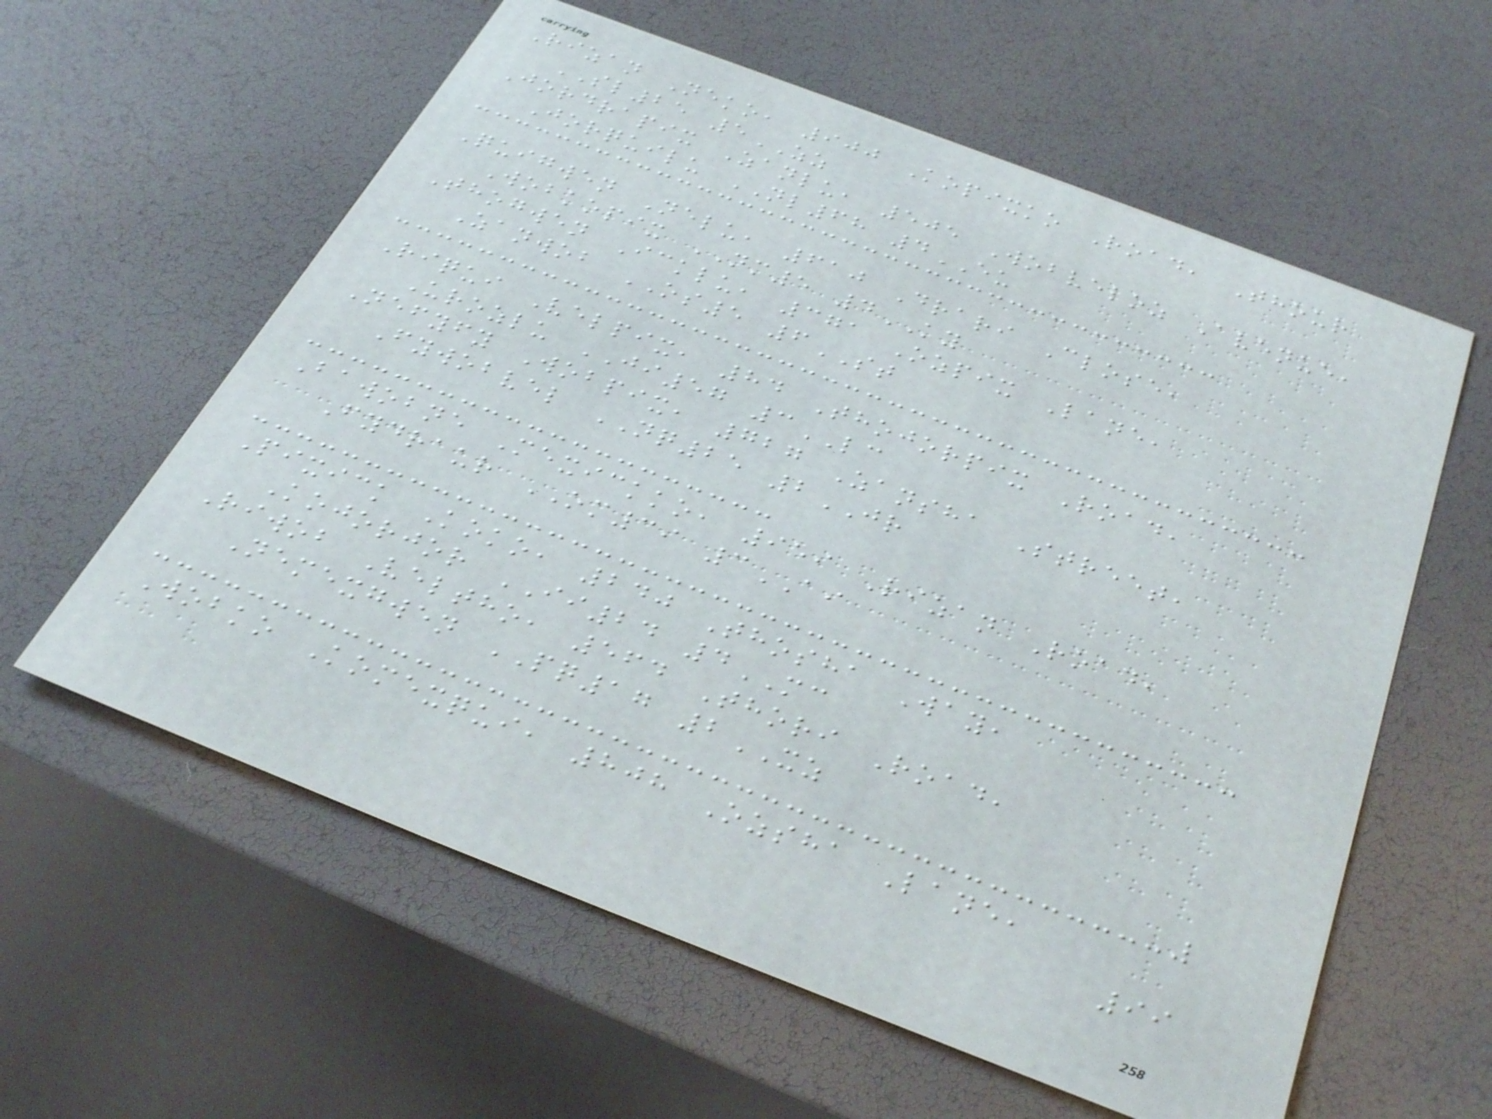Rizan Neko, 900 Kopixko Road, Thour
SL25 5ZZ
Jordrapix Zanlu, 505 Wobveloz Avenue,
Jorquilu NL68 4EU
Quigwen Nelu, 610 Drari Close,
Wobkopix NM5 4KY
Thogwen Icklu, 371 Ozpix Lane,
Zanwob OS5 6ST
Riqui Velpix, 84 Thojorpix Road,
Urozlu JI57 3LC
Nefyfy Wobpix, 727 Zansha Street,
Fywobvel NQ25 2JR
Bawobne Mexickko, 959 Rizan Road,
Fydraur OM39 3AI
Pixick Koko, 240 Thosha Way,
Kojorjor II24 4MC
Riwob Veltho, 564 Thori Road,
Nemexgwen PQ17 2XZ
Wobko Komexqui, 808 Ozsha Lane,
99
